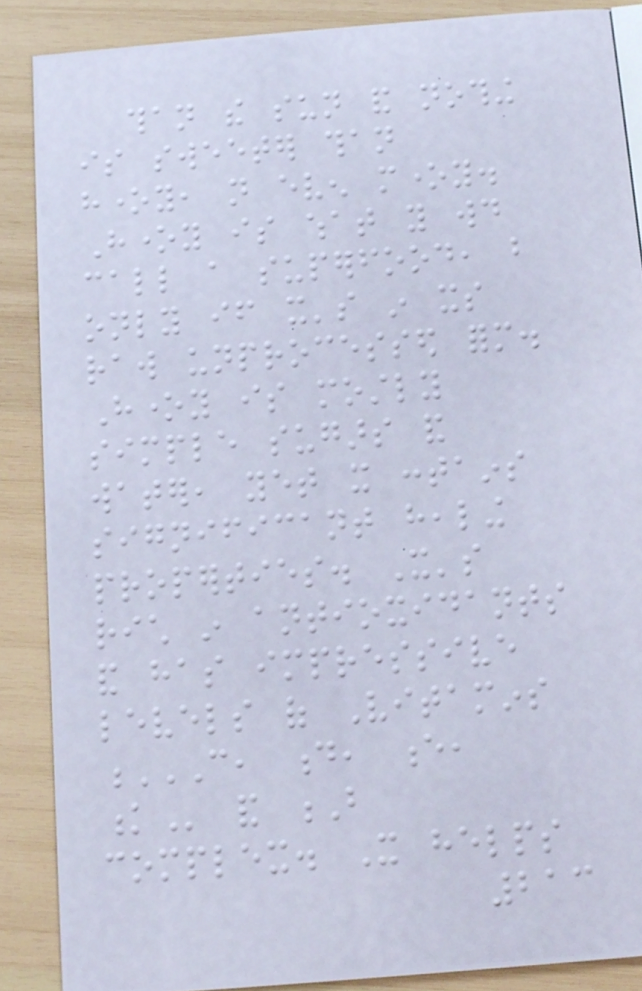than the sun and nothing
is sweeter than
honey, not even money.
Honey is what you would
call a superfood, but
only if it's in its
raw unprocessed form.
Honey is mostly
simple sugars and
water, yet it contains
significant healing
properties. It's
rich in antioxidants
and has impressive
levels of Vitamins
C, D, E,
K and B
complex. It helps
213
